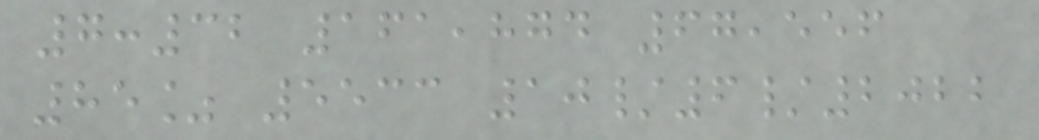7:32 161,874 67,556
85% 5533 10/6/2022
